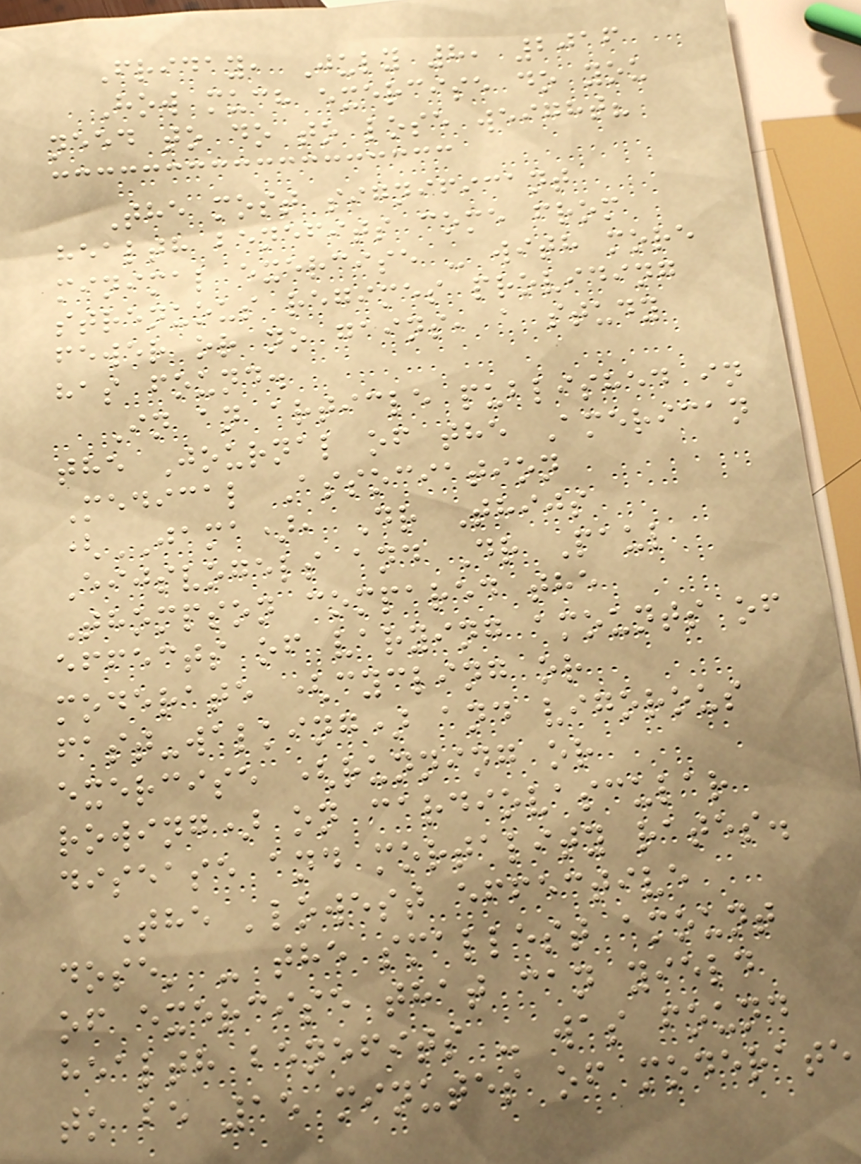Friday, July 8, 2016
How much exercise do you
need to do to lose weight?
The most significant
health benefits come from
minimal exercise - with more
strenuous regimes providing
fewer or no gains, a study
has found.
In an article published in
the Journal of the American
Medical Association
(JAMA), Dr Thijs
Eijsvogels and Dr Paul
Thompson compared the
effects of varying amounts of
moderate (cycling or
fast-walking) and vigorous
exercise (running or
rowing) on cardiovascular
disease and mortality rates.
The 'lowest effective
dose' - the smallest amount
of exercise that can yield
health benefits - was found
to be 15 minutes of moderate
